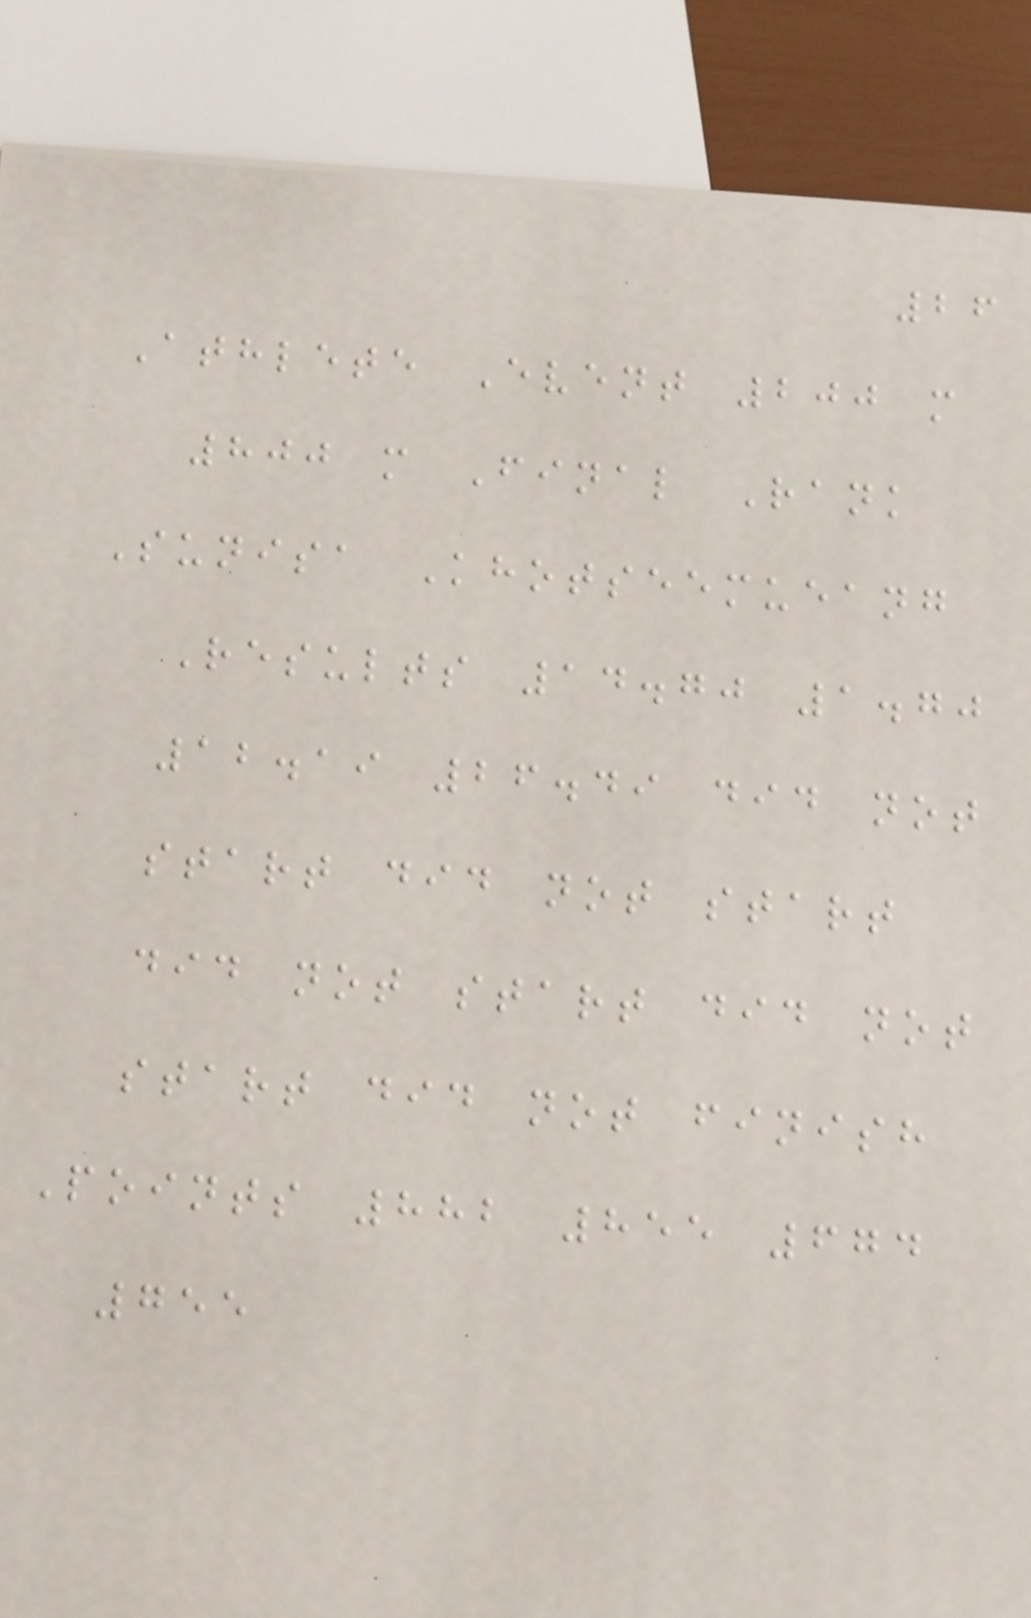26
Athlete Event 200 m
800 m Final Rank
Sunisa Khotseemueang
Results 14.70 1.70
12.19 26.49 did not
start did not start
did not start did not
start did not finish
Points 882 855 674
755
